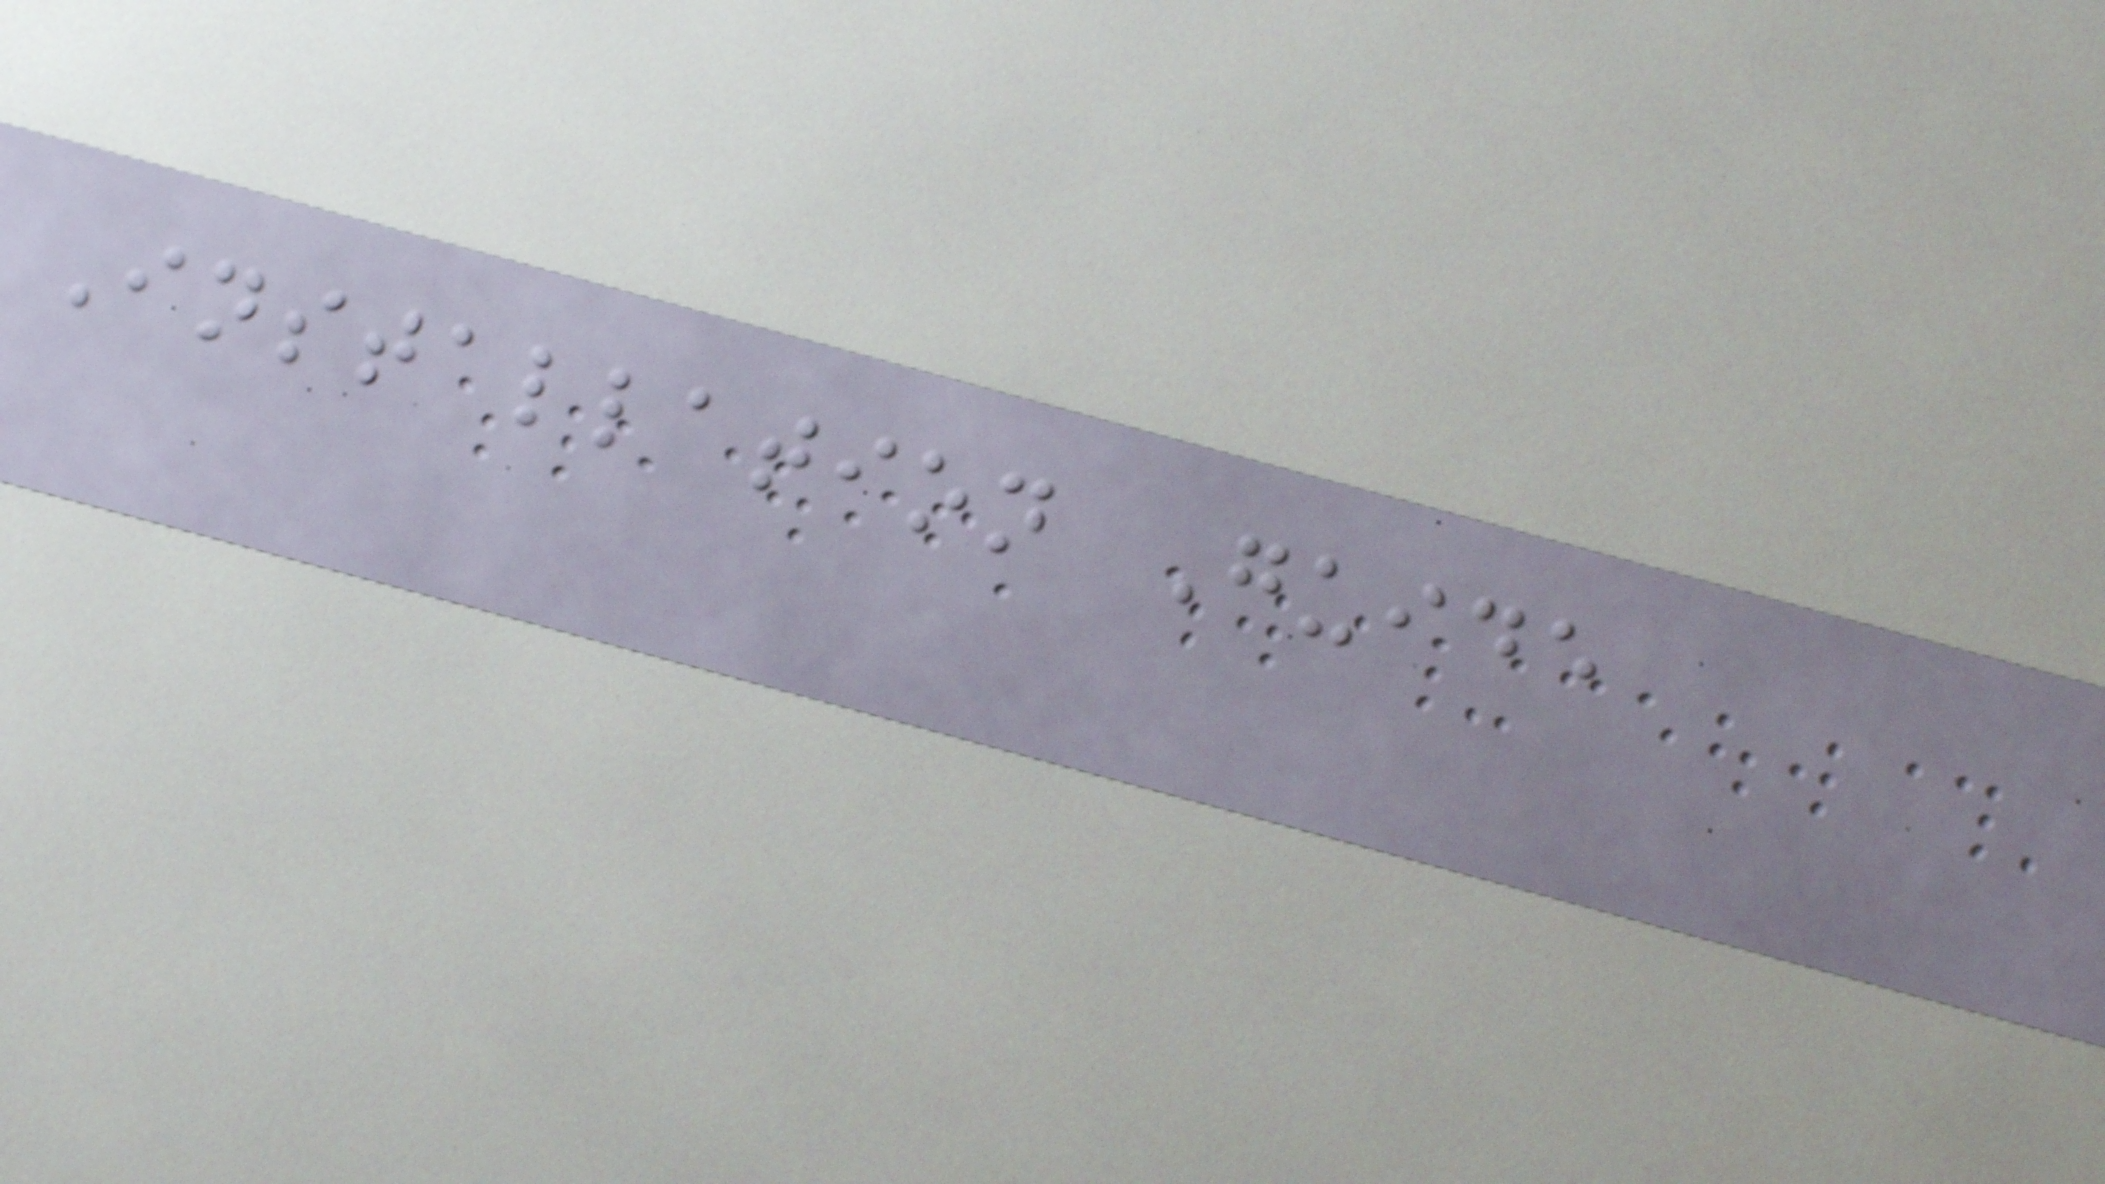Installation Guide
